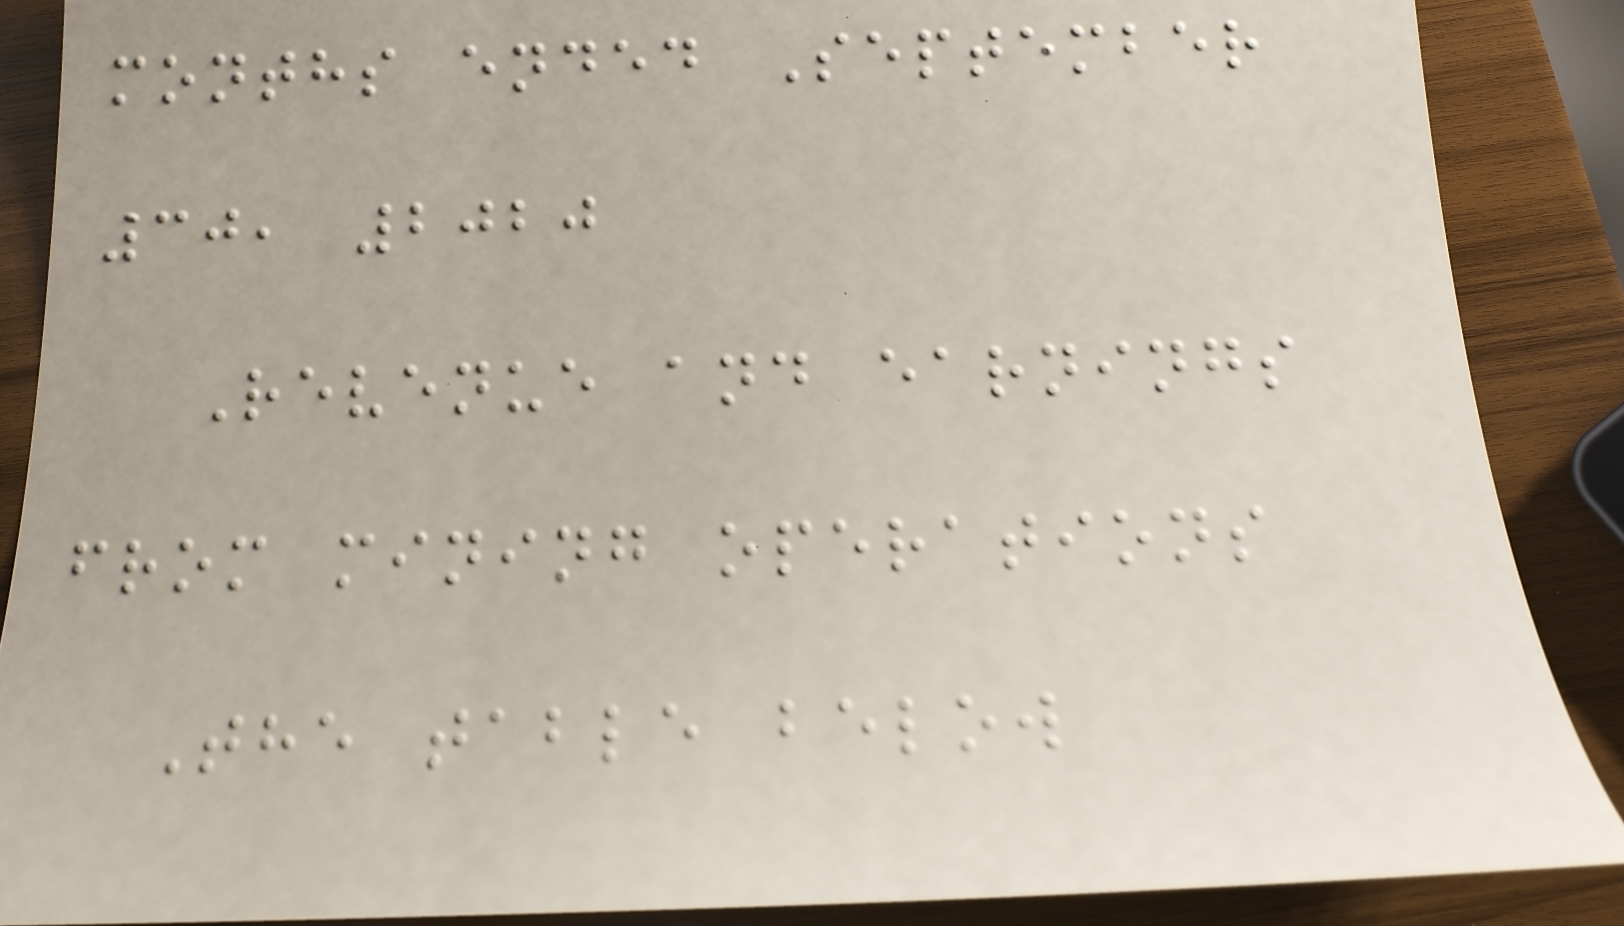months ended September
30, 2020
Revenue and earnings
from mining operations
The table below
